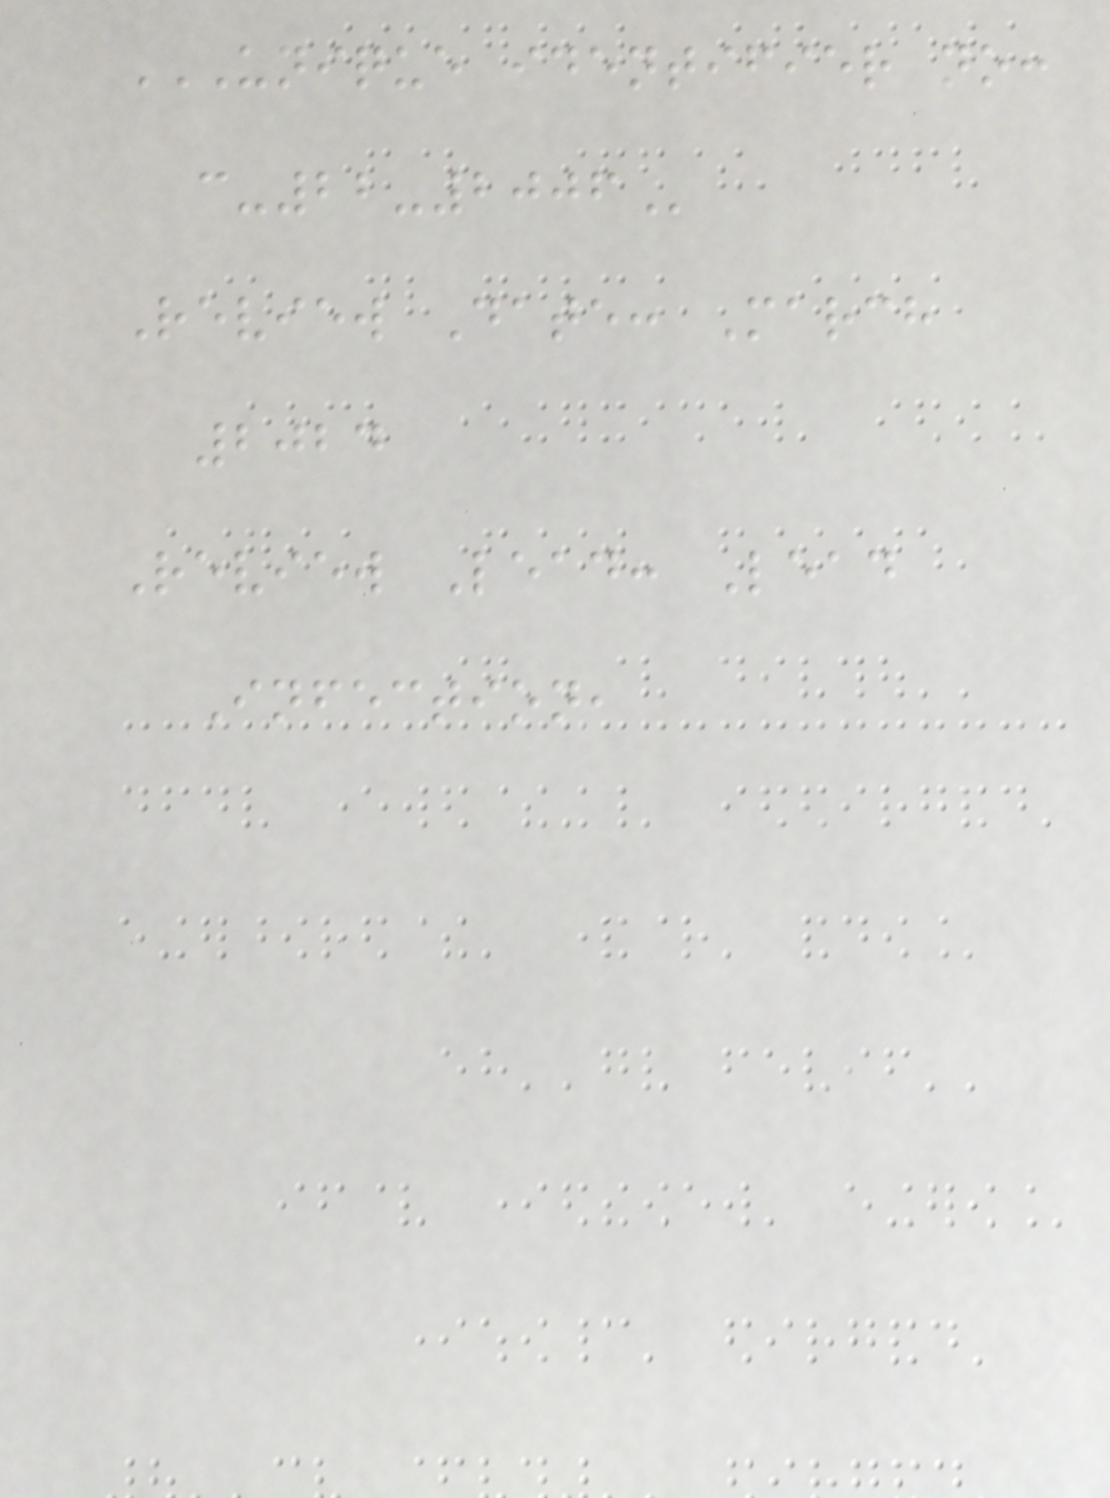UNIQUE IDENTIFIER NO:
C-22-2006
Review Date: March
2024
Review Lead: Lead
Infection,
